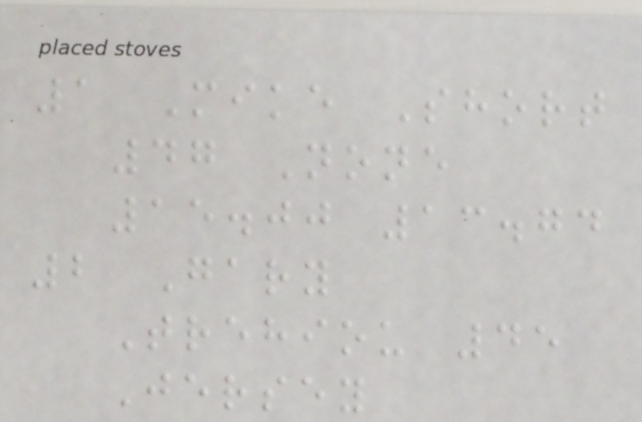1 Mike Short
47 None
15.00 13.74
2 Gary
Trehiou 45
Jersey
